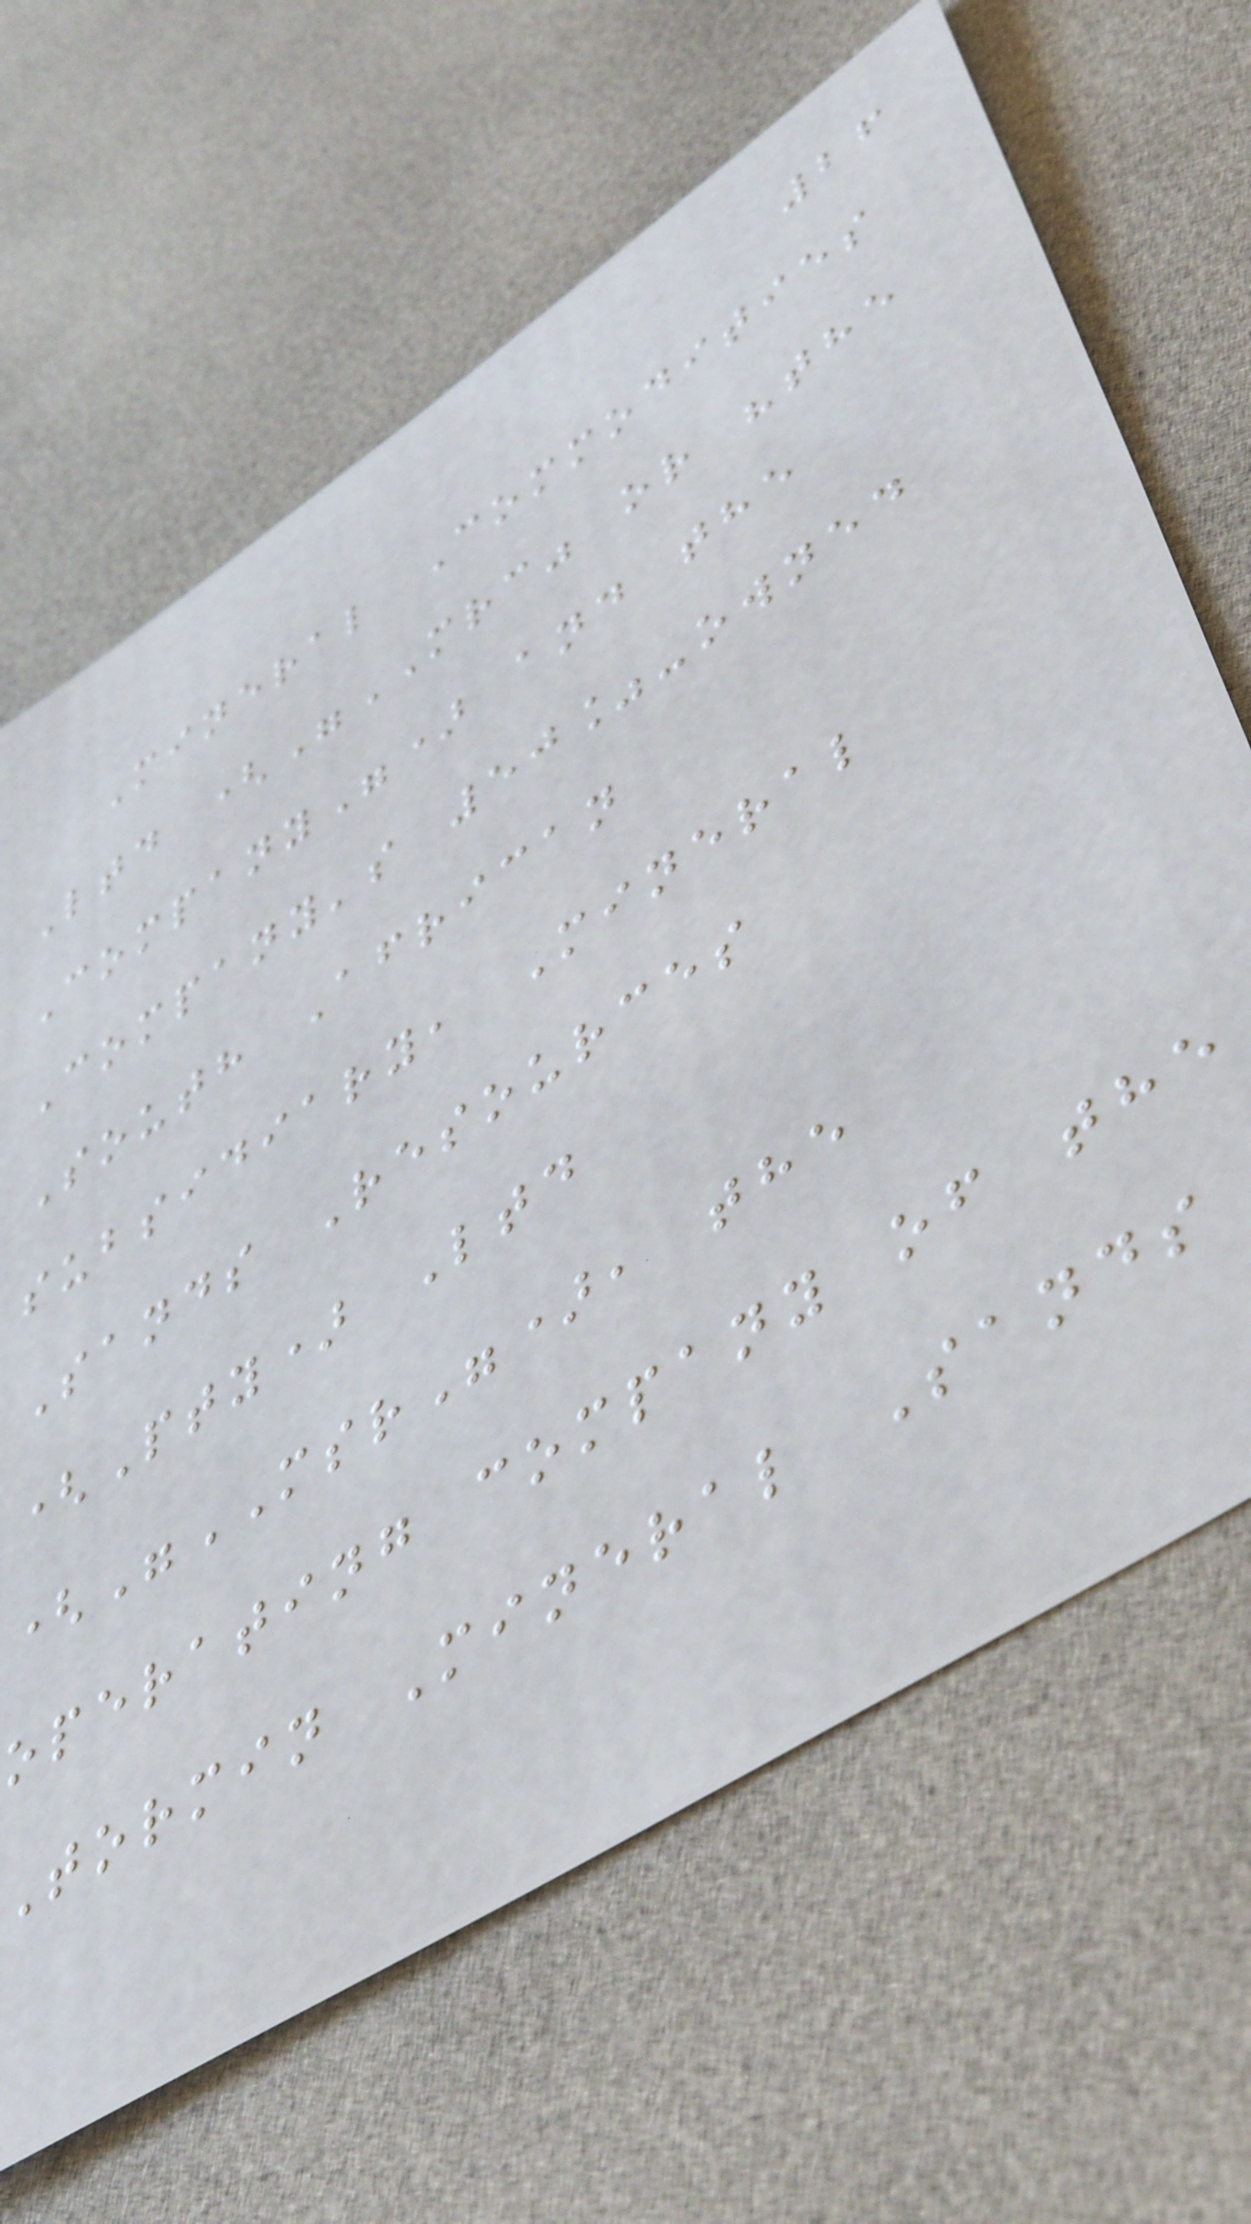26
Mineral Commodities
Ltd ("MRC" or "the
Company") and the
Company's 50%-owned
South African
subsidiary, Mineral
Sands Resources
(Pty) Ltd
("MSR"), the
operating company of the
Tormin Mineral Sands
